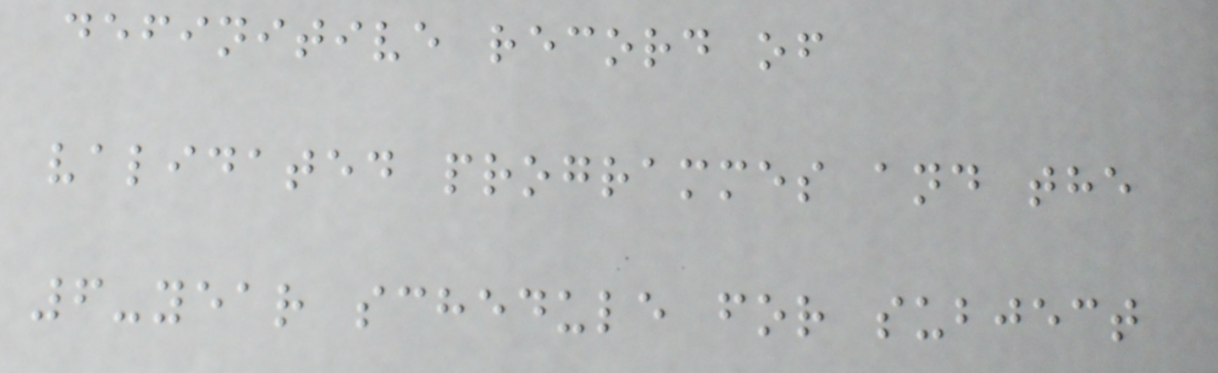definitive record of
validated programmes and the
6-year schedule for subject
